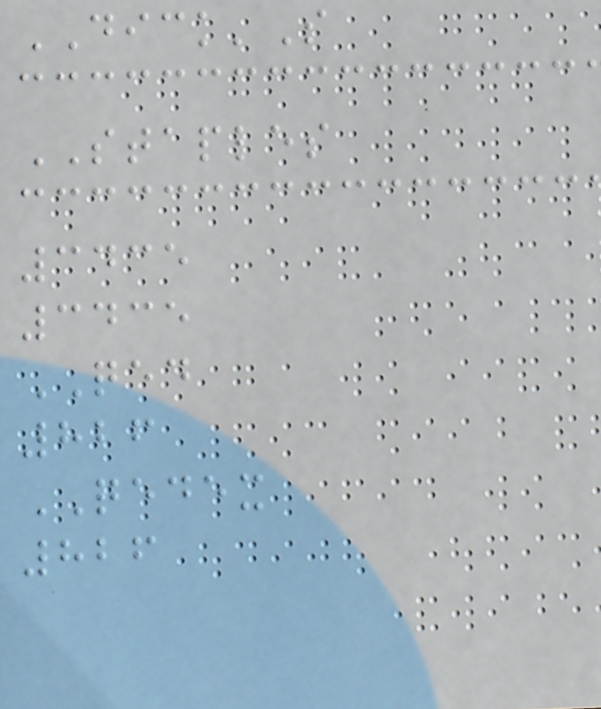DICK'S
STAPLES
3435
3435
QED
826
QEDEX
826
